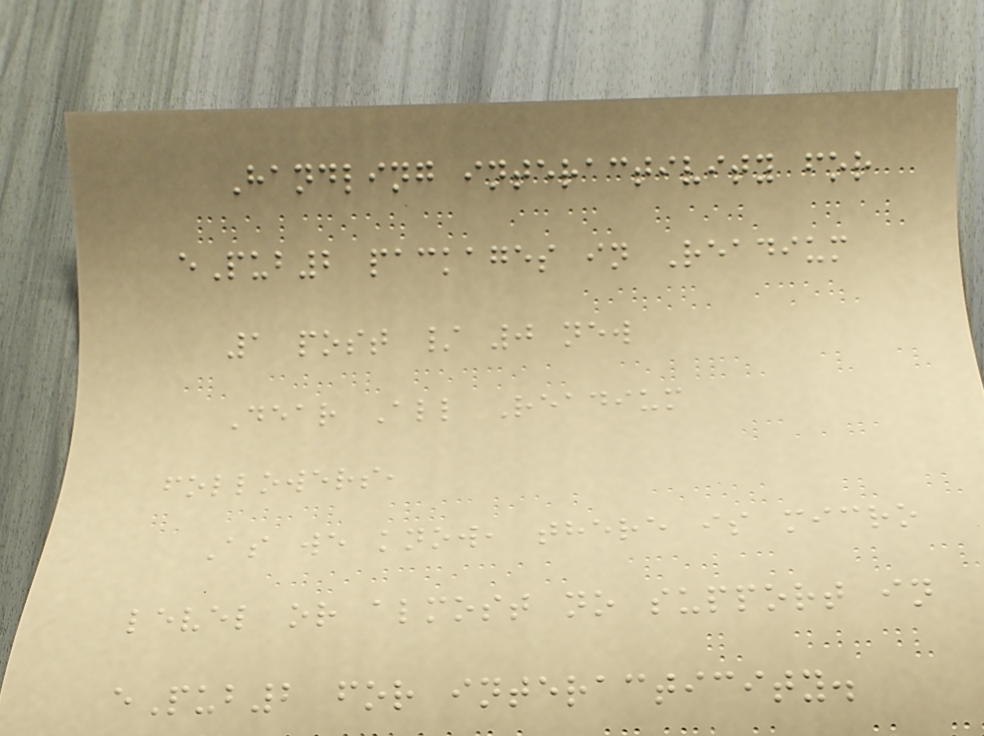Handling interactivity for
ePub2 packages in Readium
1 post / 0 new
Dear All Readium
followers,
As we know, there is micro
level or almost no support in
ePub2 for interacticity.
